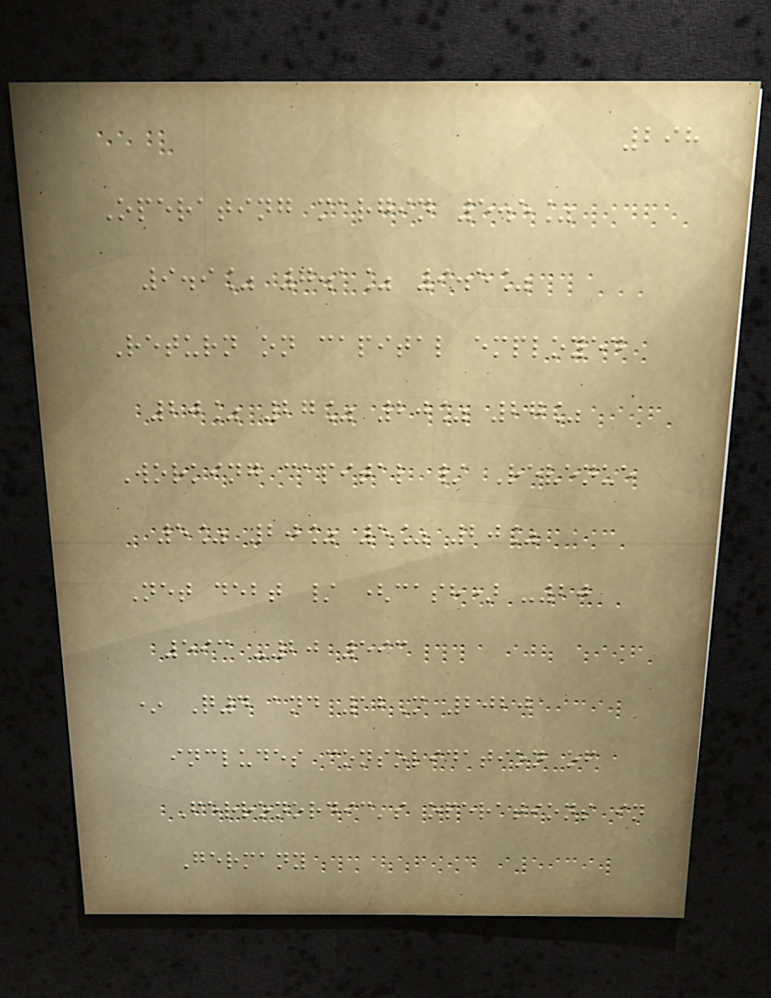298
Operating margin 5.5%
9.9% 7.1% 9.5%
Return on capital employed
20% 27% 20% 27%
Working capital / Revenue
5% 20% 5% 20%
Net debt / (cash) -20
593 -20 593
* Q4 and 12M 2020
includes consolidation of
Ferronordic's operations in
Germany
